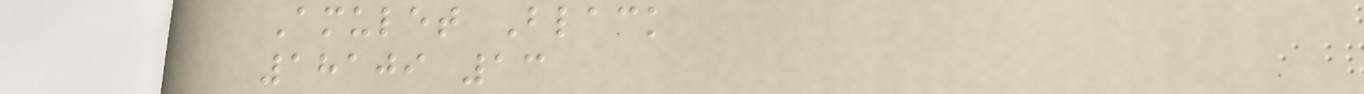Amulet Black
18109 13
